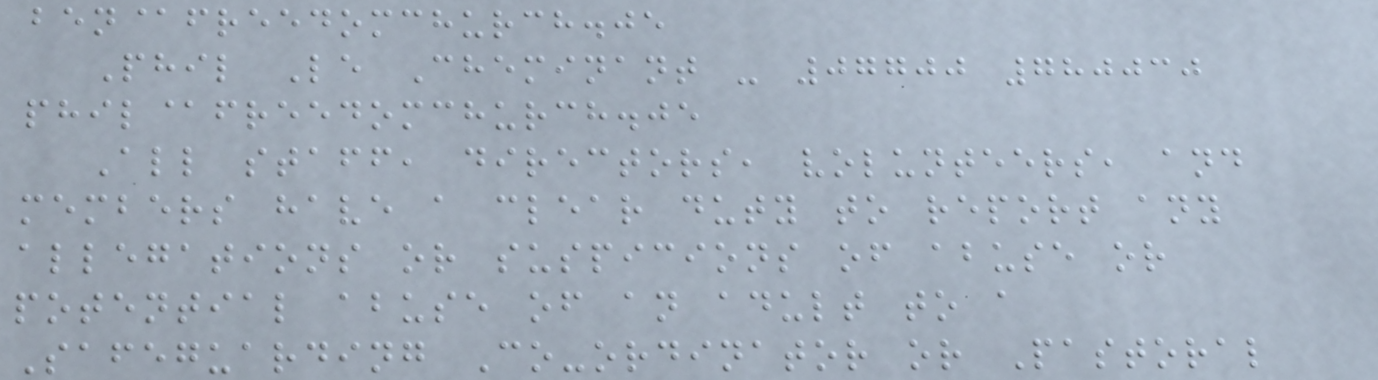ben@freedomchurch.je
Phil Le Cheminant - 07700 780030
phil@freedomchurch.je
All staff, directors, volunteers, and
members have a clear duty to report any
allegations or suspicions of abuse or
potential abuse of an adult to a
Safeguarding Co-ordinator or Pastoral
